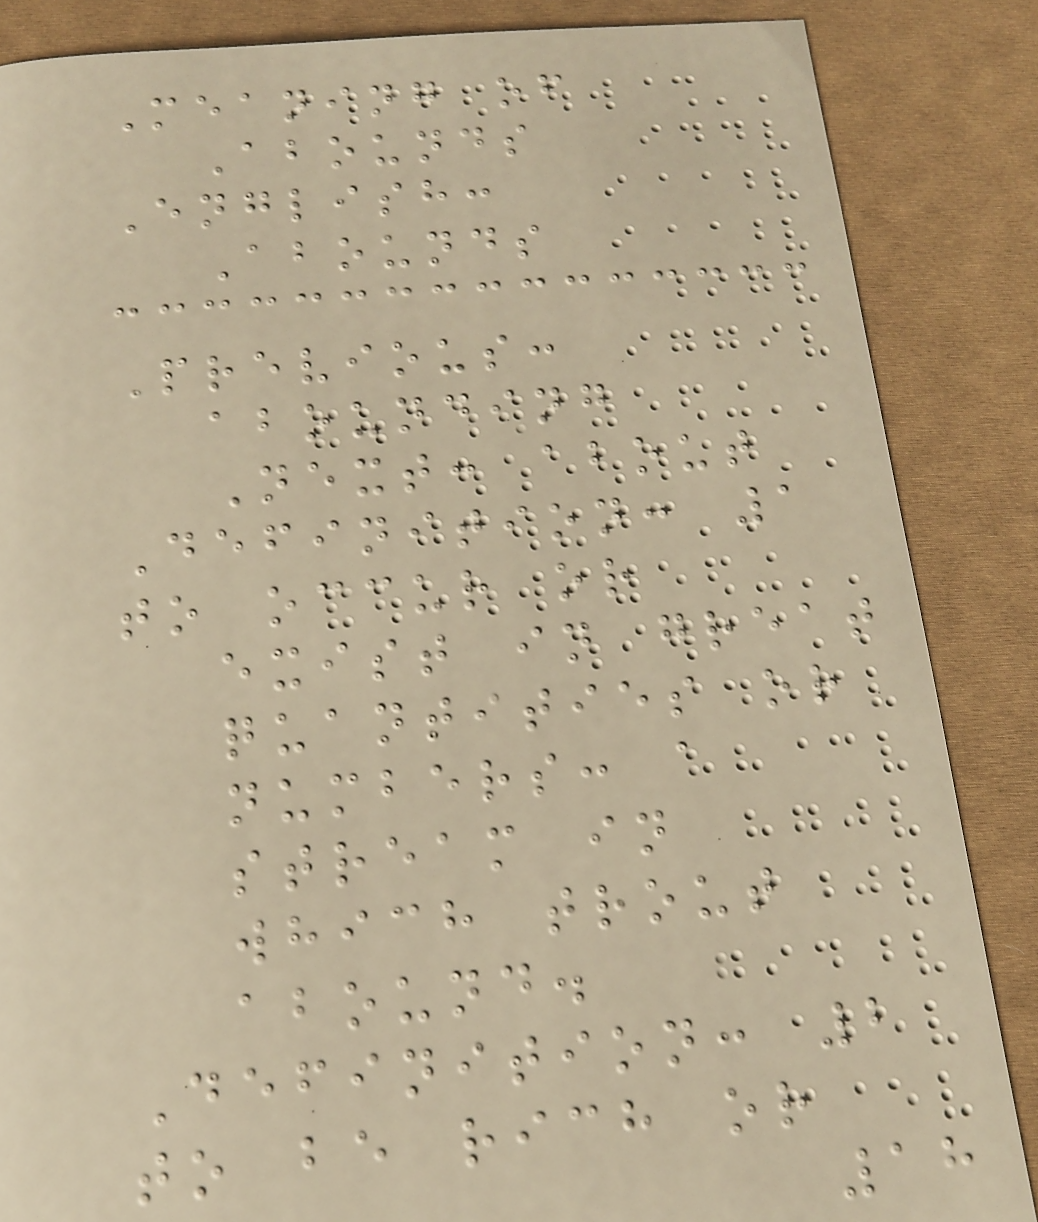Meaning of
Abounds
English:
Abounds
Previous:
abounding
Next: about
Definition: 1
to occur or
exist in great
quantities or
numbers: a
stream in
which trout
abound.
Definition: 2
to be rich or
18
